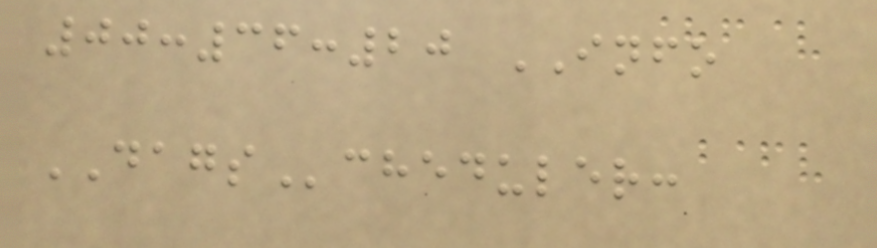00:36:20 INFO
DAGScheduler:
